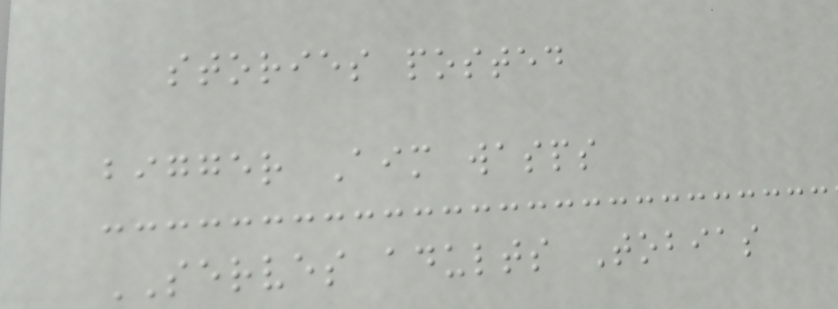stories posted
bigger Aim wasps
SERVES adults Tobias
